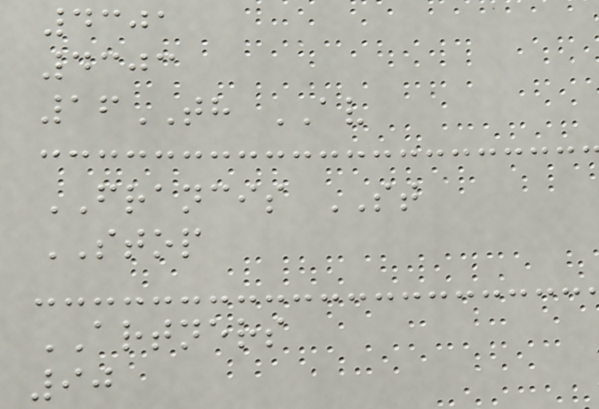4301
4303
16TH AV
FRANCIS ST
STOP
ARTNERS
90
